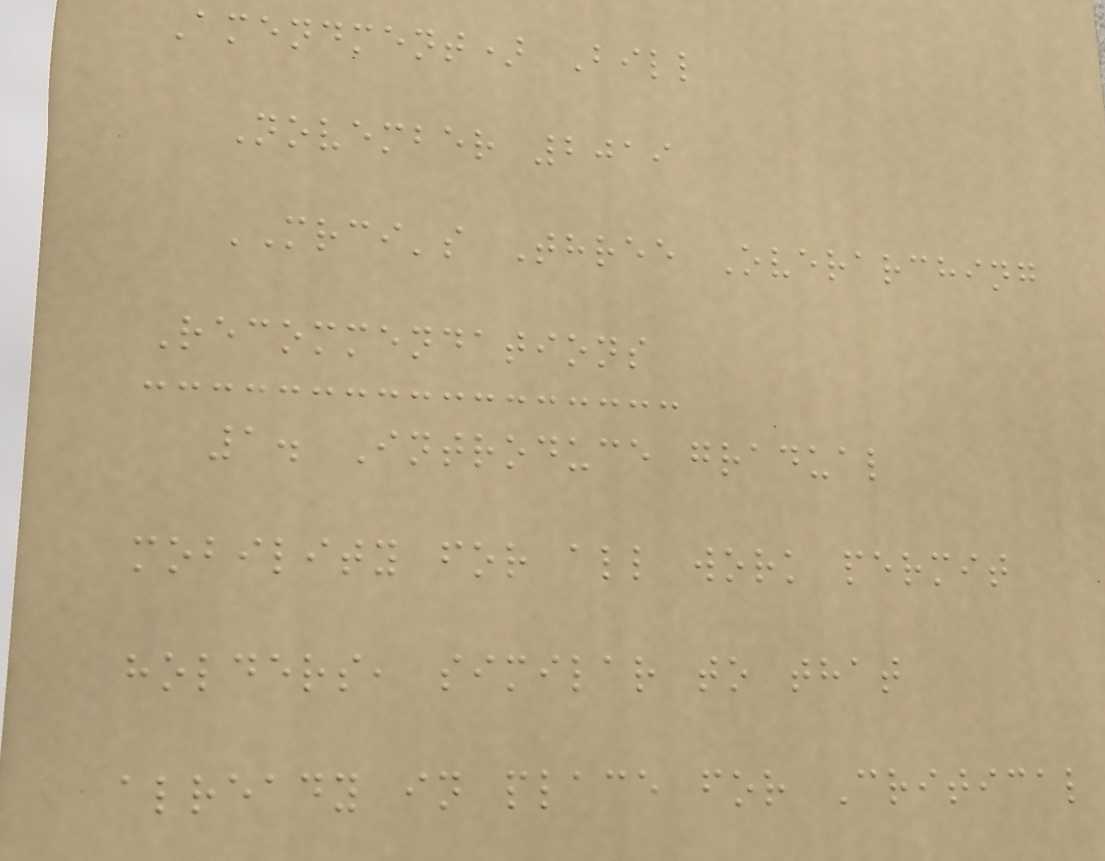Amendment) Bill
November 2019
MRCI's Three Overarching
Recommendations
1. Introduce gradual
mobility for all work permit
holders, similar to that
already in place for Critical
